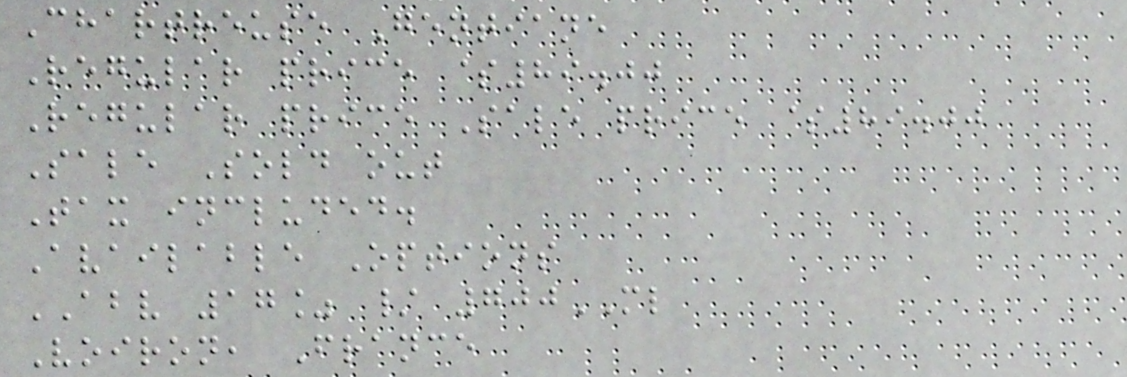Chartreuse Gentiane
Regular price $89.00
Regular price Sale price $89.00
Sale Sold out
Tax included.
Available Options
ABV 17% / 700ML
Voiron, France
